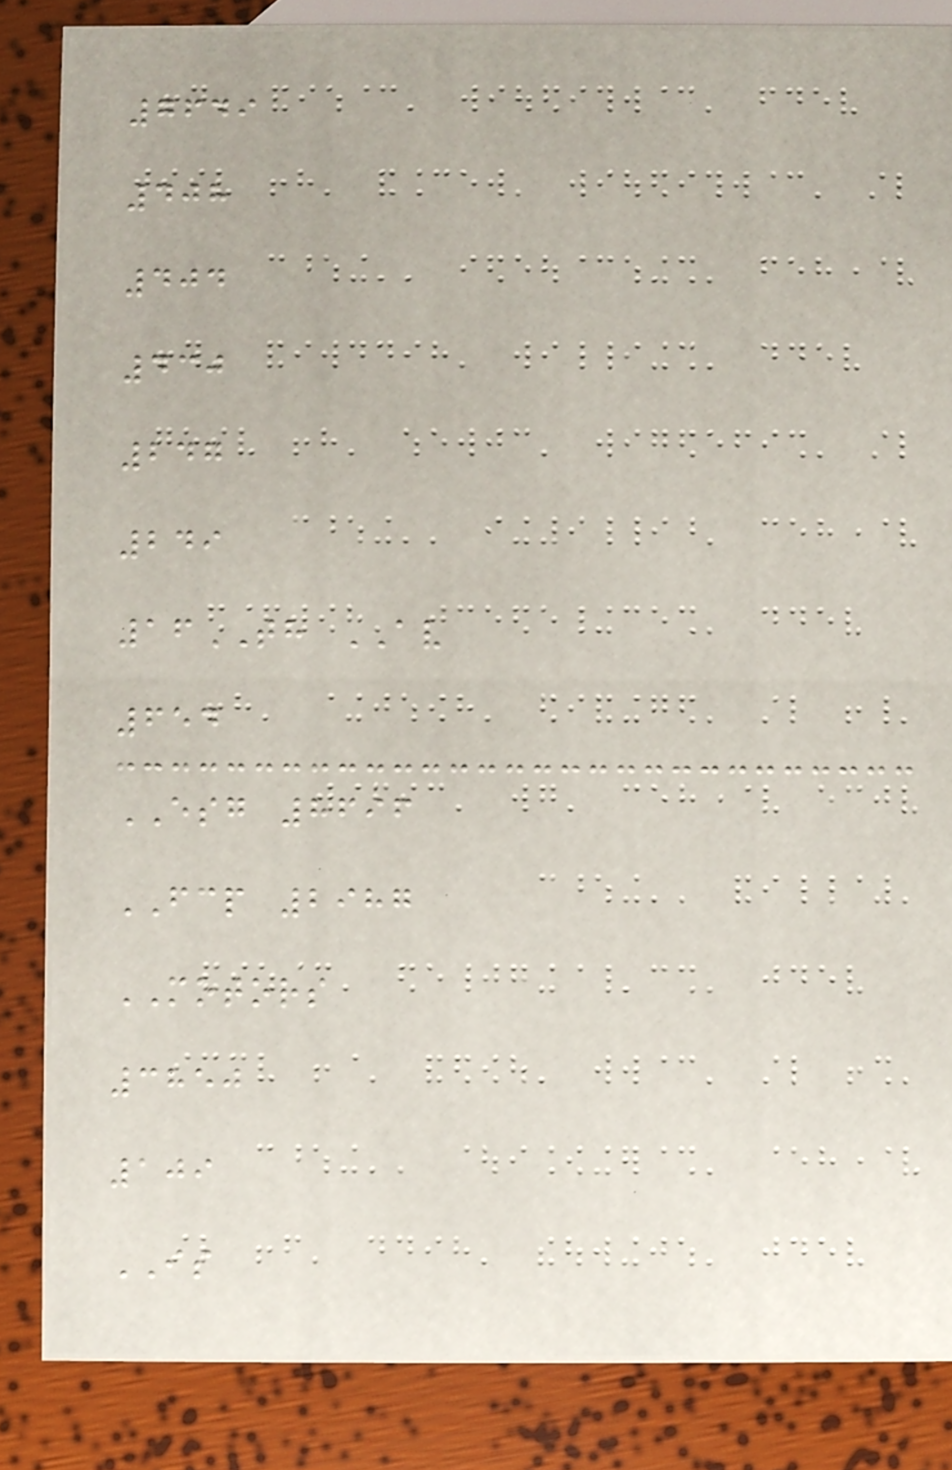7649
408
404
430
247
249
16TH AV
654
ESG 8696
FCP 2987
MOTORS
3850
109
IS
